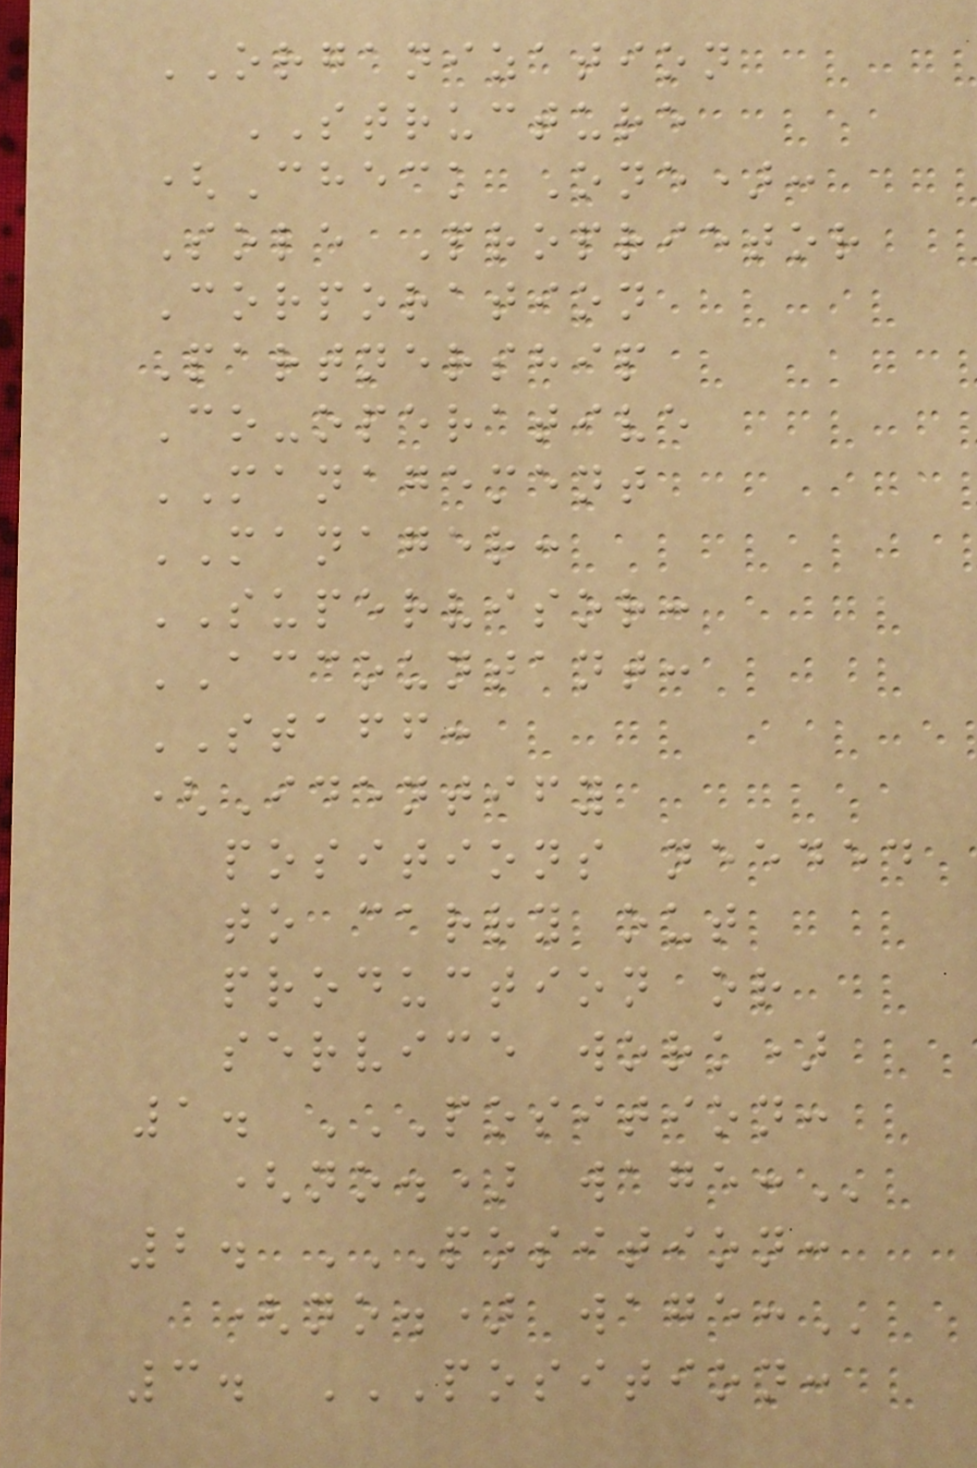ORGANIZATION
STRUCTURE
(Check One):
Sole Proprietor
Corporation
Partnership
Co-operative
MANAGEMENT
MANAGER:
SUPERVISOR:
ACCOUNTANT:
STAFF:
(Identify
positions needed
to carry out
production or
service work)
1. POSITION:
(NO.) WAGE:
2. POSITION:
(NO.) WAGE:
3. POSITION:
